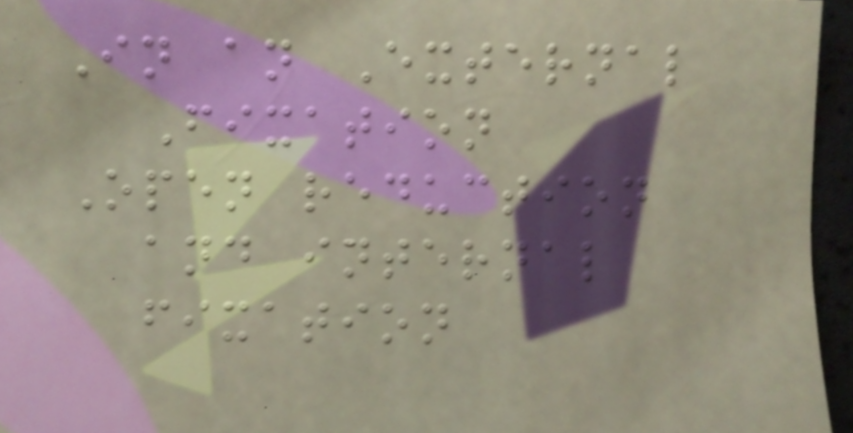In an External
Fixation
Open reduction
and internal
fixation
